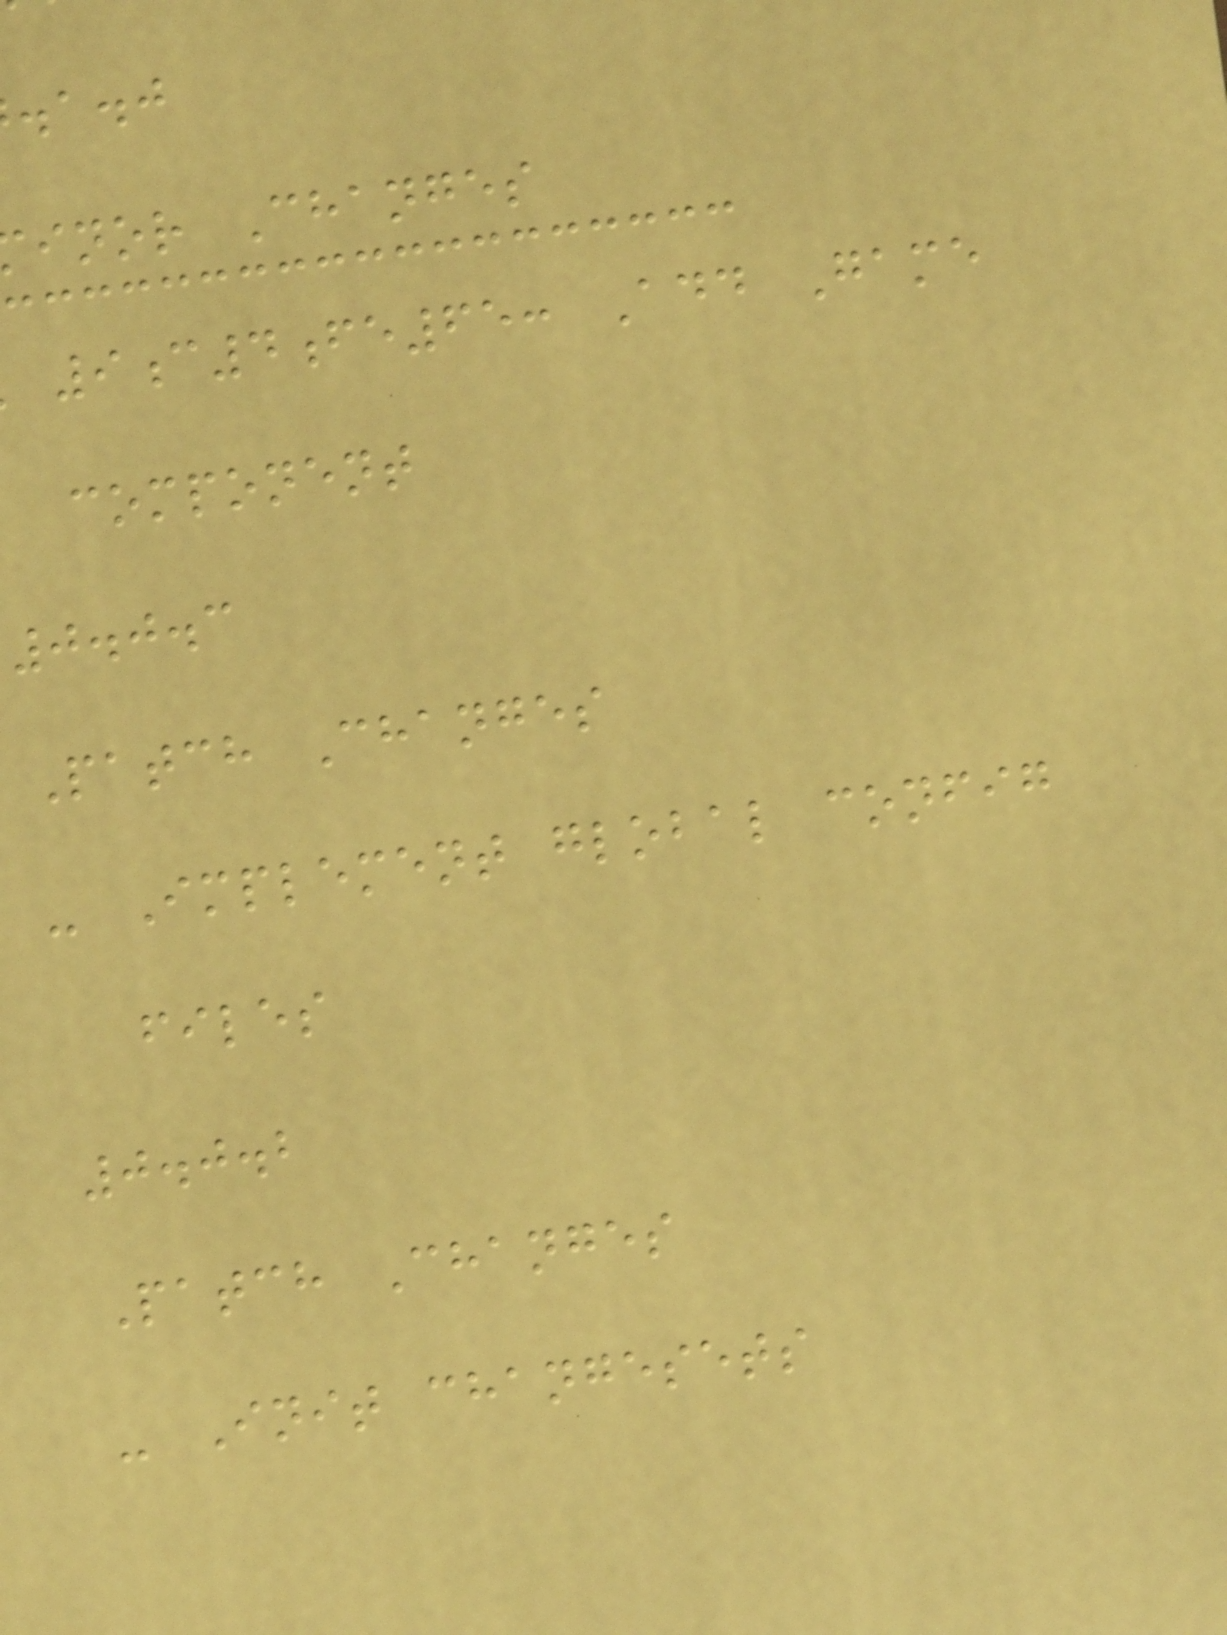.a.j
inor Changes
9c4fe65: Add Game
component
0.0.3
Patch Changes
- Implement global config
files
0.0.2
Patch Changes
- Init changesets
